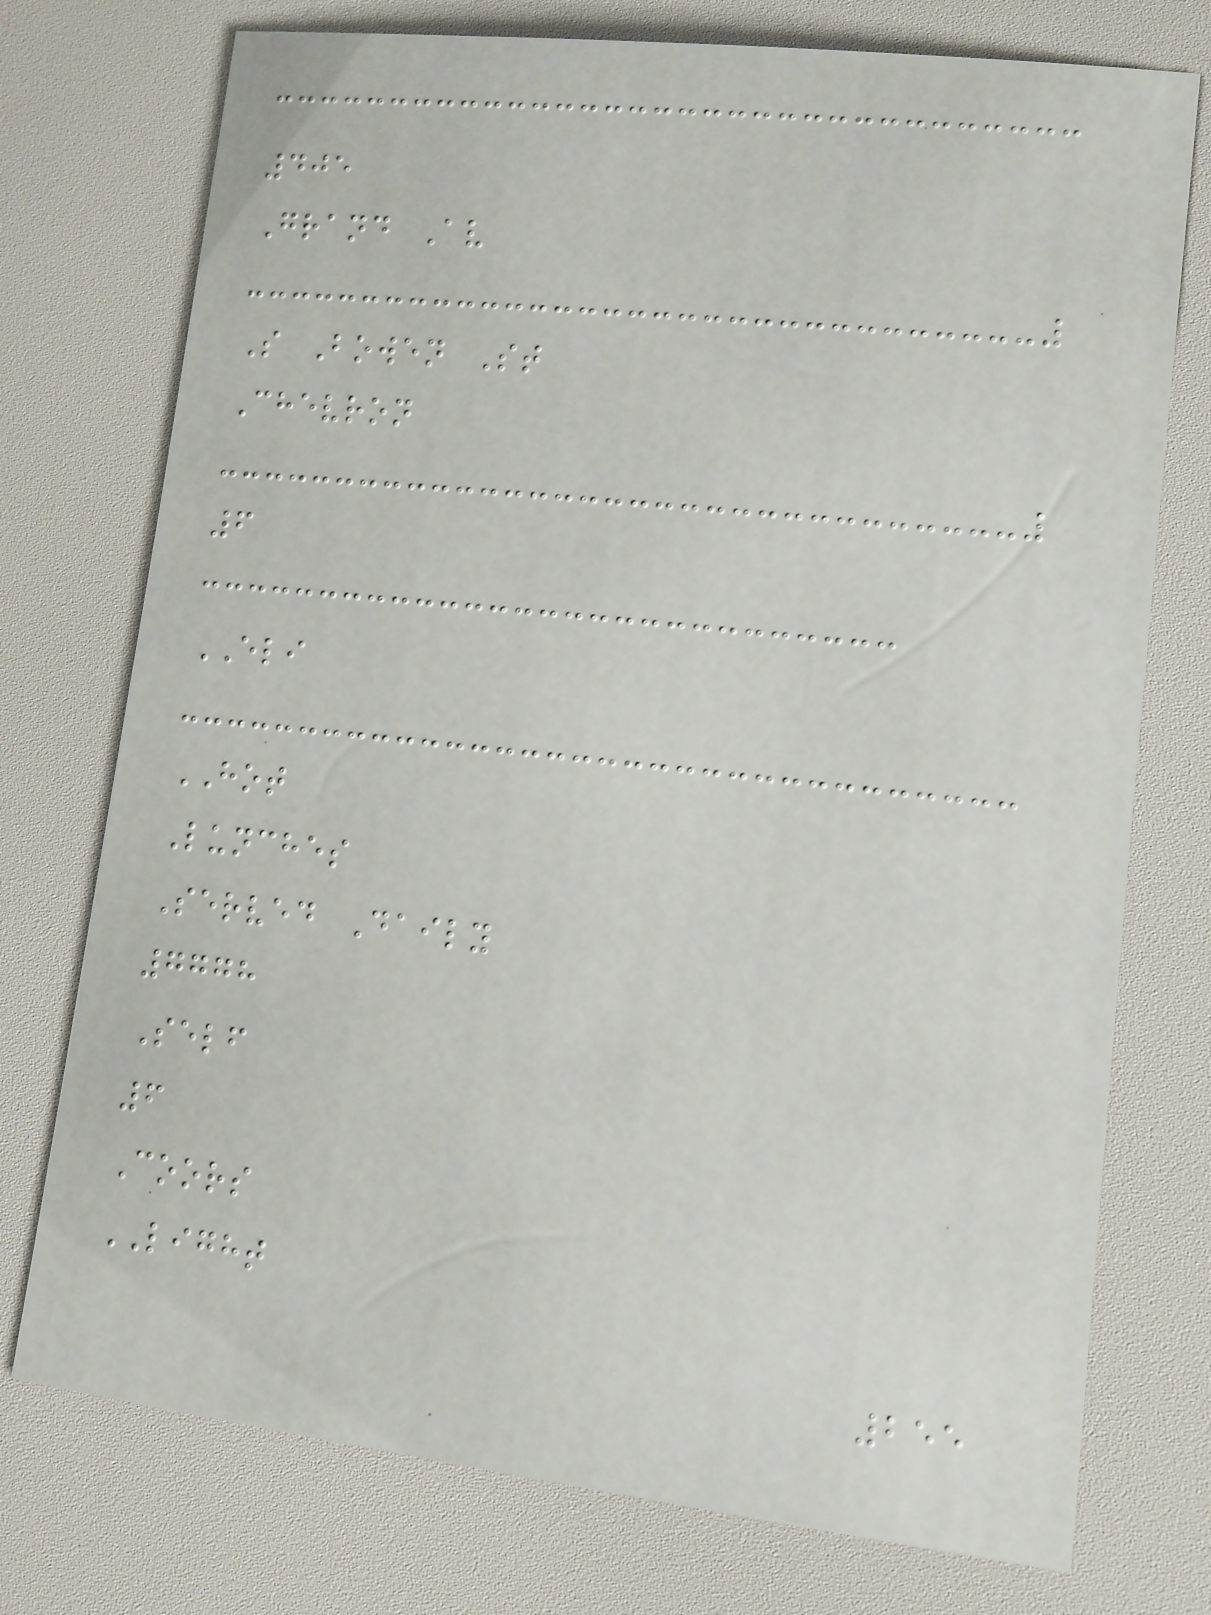405
Grand Av
S Bowen St
Chevron
6
ELI
HOT
Lunches
Served Daily
7778
Self
6
Coors
LIGHT
255
